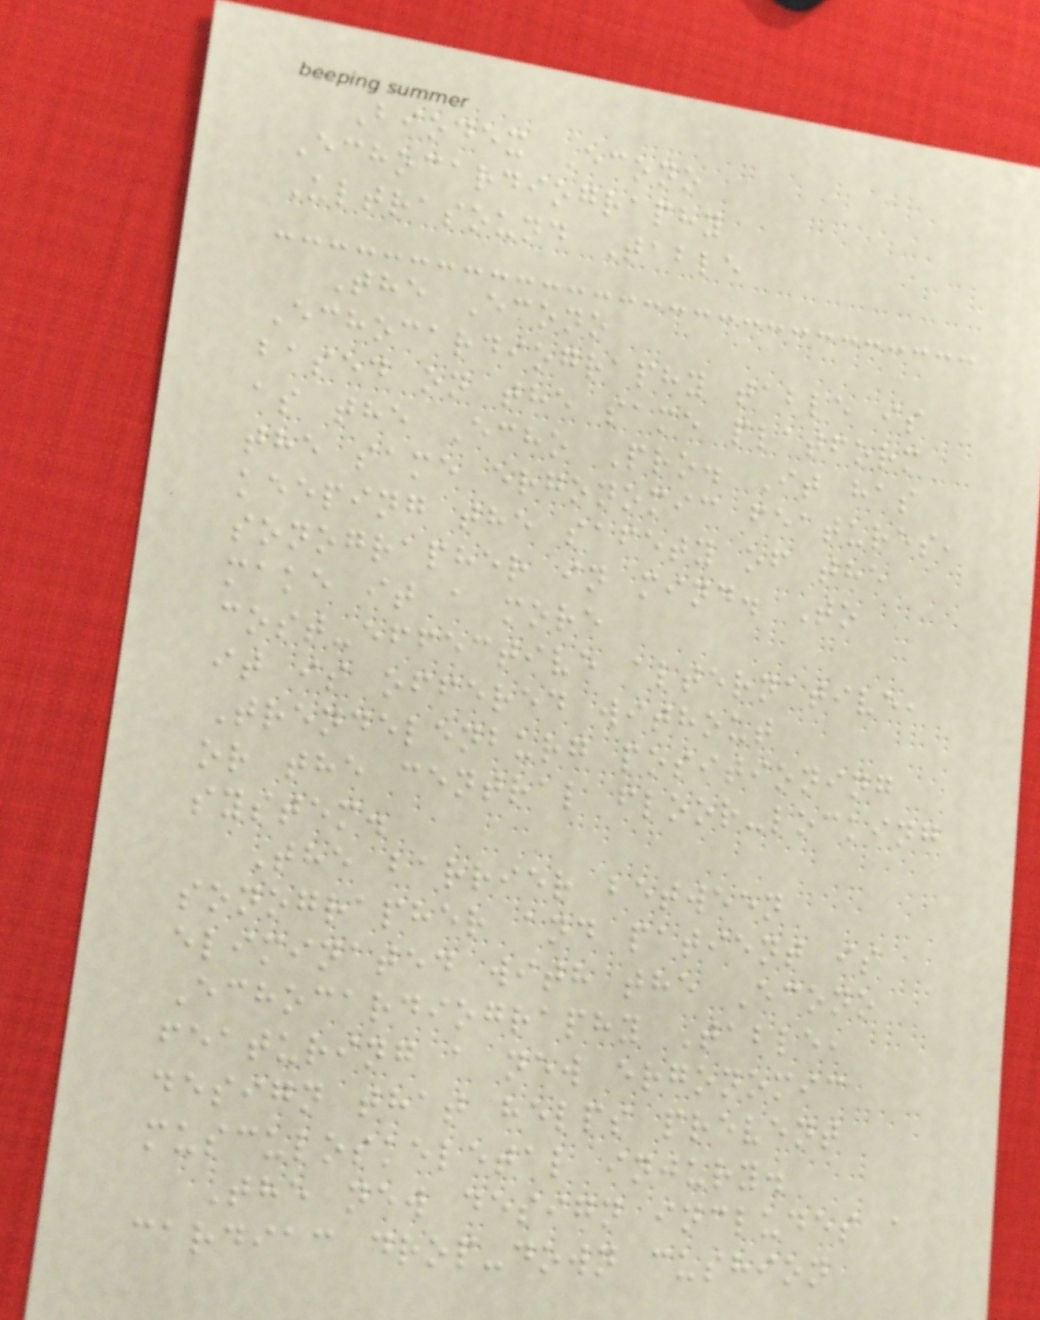Biodex Econo
Echocardiography
Ultrasound Table
The Econo
Echocardiography table is
based on the same platform
as the Echo Pro. It has
the same ergonomic features,
keeping the safety of the
sonographer in mind. To
make it a more
cost-effective alternative,
it is offered without
Trendelenburg positioning
or the central floor-locking
system.
The barrier between
sonographer and patient is
eliminated with the Econo
Echocardiography Table,
featuring a new ergonomic
design that helps prevent
musculoskeletal injury.
The new design includes a
cardiac drop-down cushion
